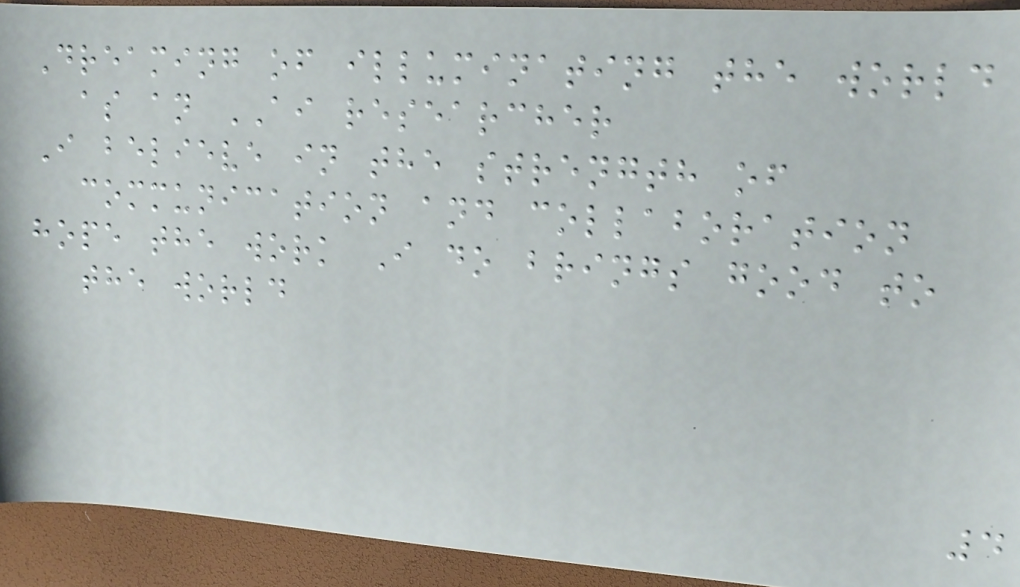Dreaming of illuminating the world
as an AI researcher
I believe in the strength of
communication and collaboration
hope the work I do brings good to
the world
4
